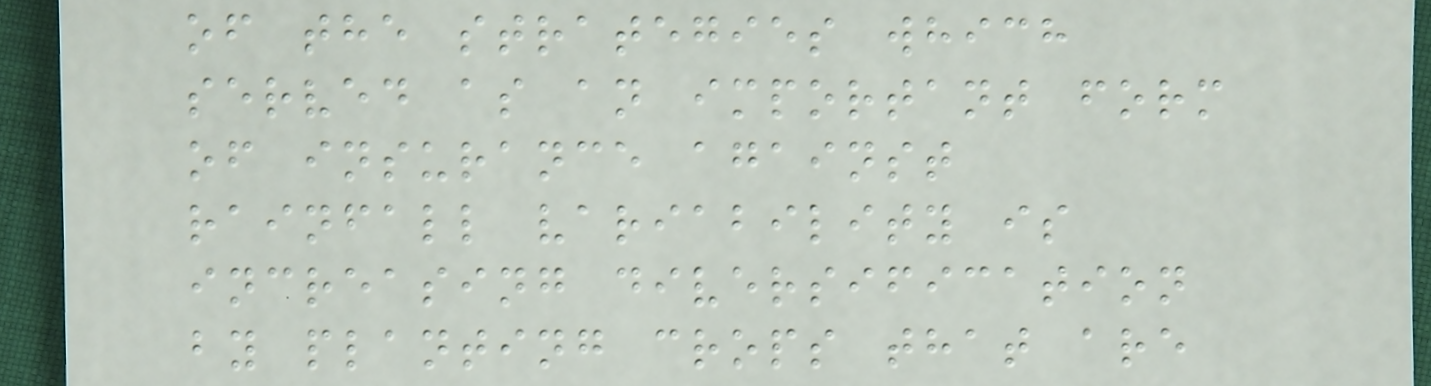of the strategies which
served as an important form
of insurance against
rainfall variability is
increasing diversification
by planting crops that are
